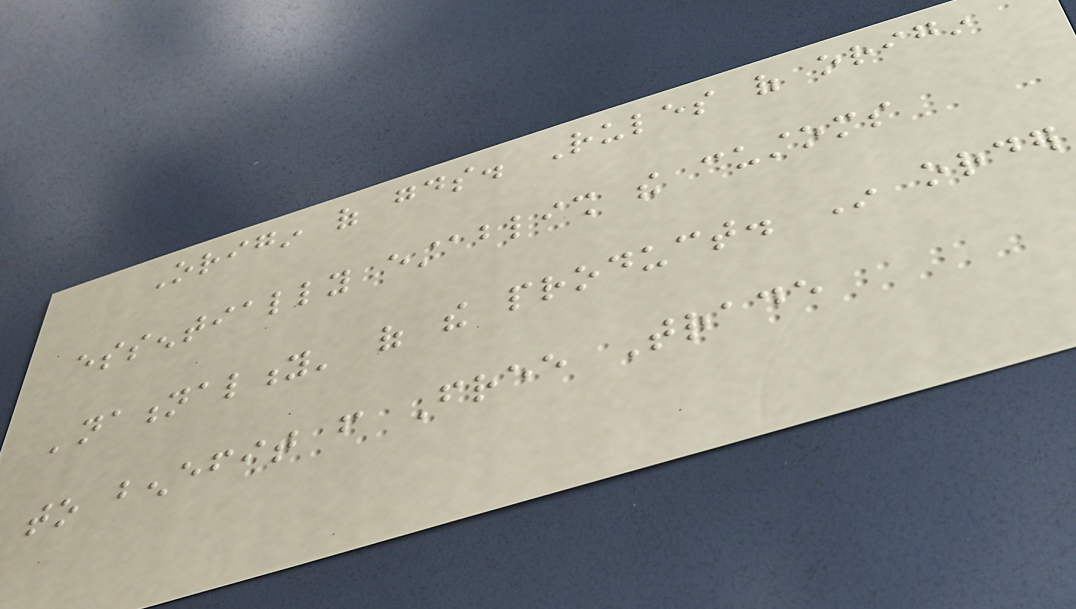Origin of goods. Rules of origin
essentially establish the customs
'nationality' of the product. In order
to benefit from Free Trade
